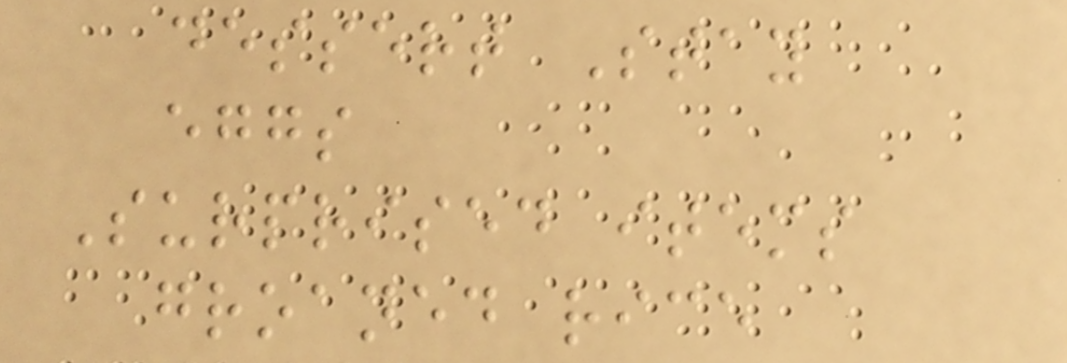dessert Stay
eggs
Surprised items
groaned rice
